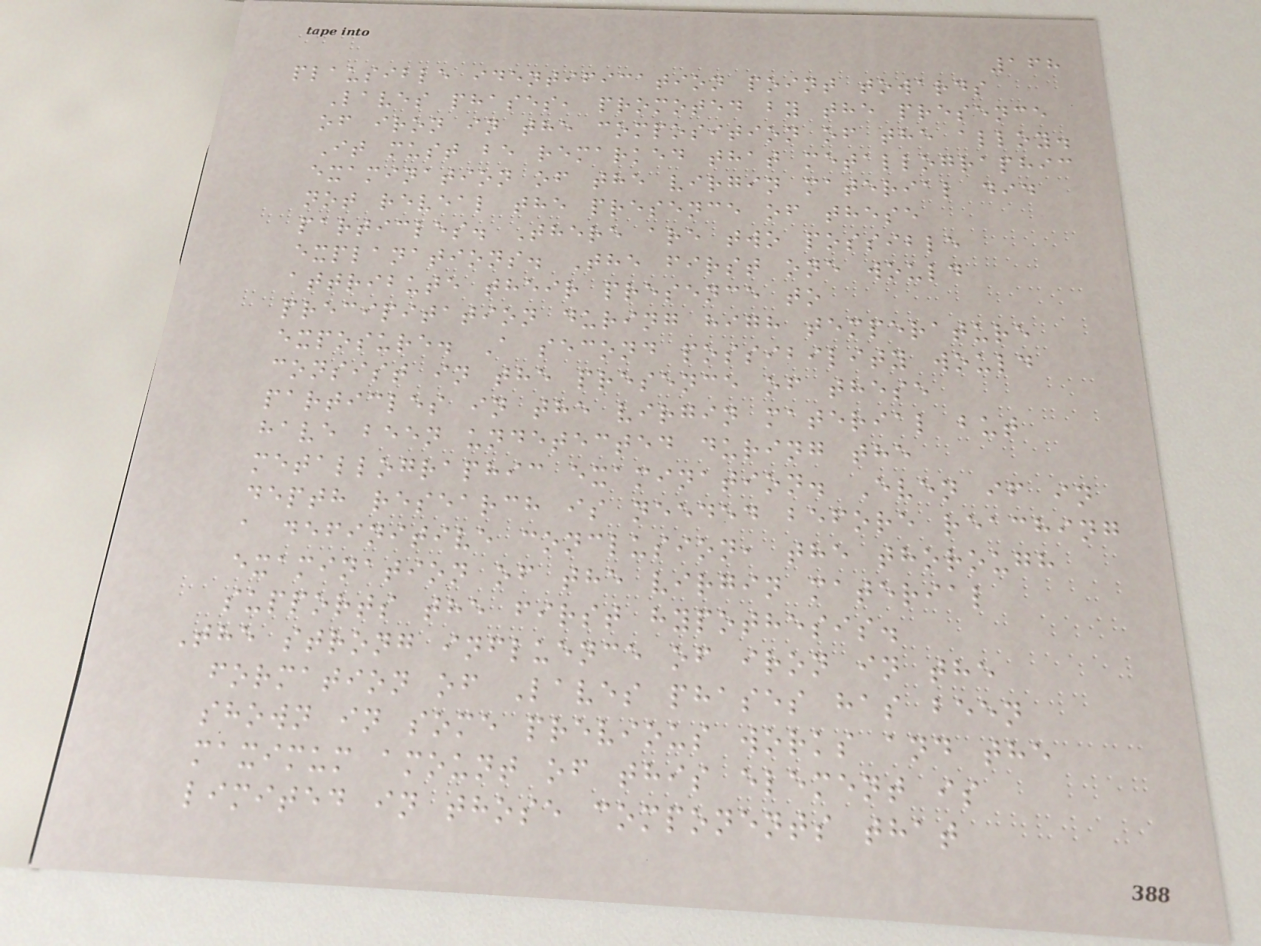168
plausible identification point towards
Laves phases, promoted by the presence
of iron in the composition of the alloy.
It must be remarked that metallographic
examination of the virgin material did
not reveal the presence of these
particles. There are two possible
explanations. The first one would
attribute their presence to
precipitation during high temperature
exposure. A second possibility would
consist in the presence of these
particles in the virgin material but
have been undetected during the
metallographic examination. Even if in
depth research is needed before reaching
a definitive conclusion, the thorough
examination of the virgin material
supports the first hypothesis.
The strong influence of iron in the
formation of Laves phases has been
shown in some previous works and the
maximum amount of this element is
limited in those components that
